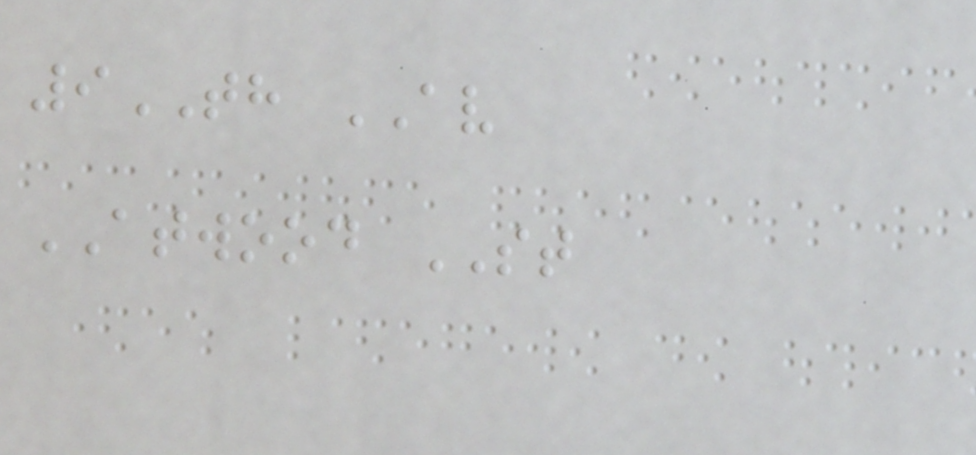9TH AV
ATWOOD ST
